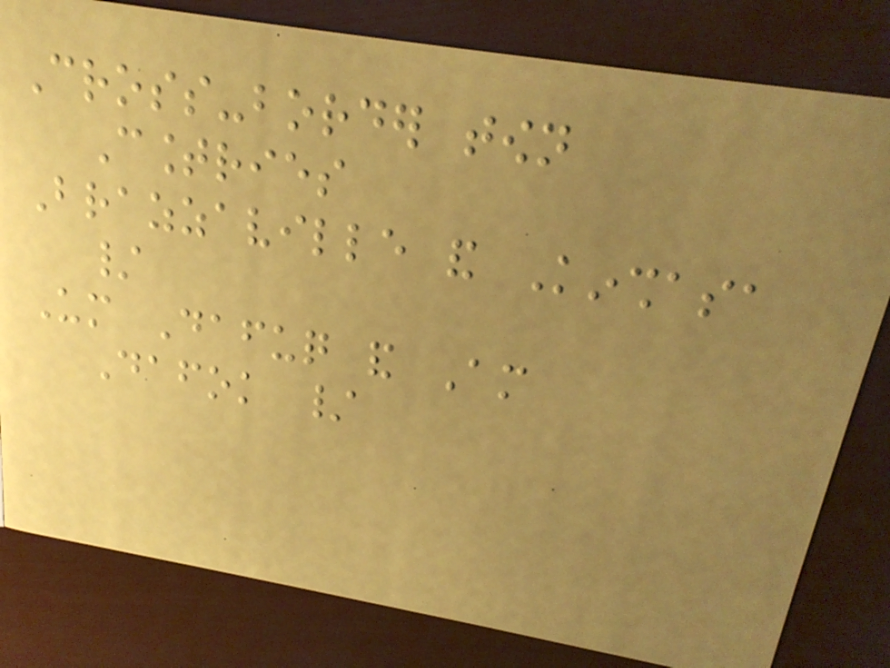Cross-border town
Countries
Brazzaville and Kinshasa
/
Um Dafuq and Am
Dafok /
